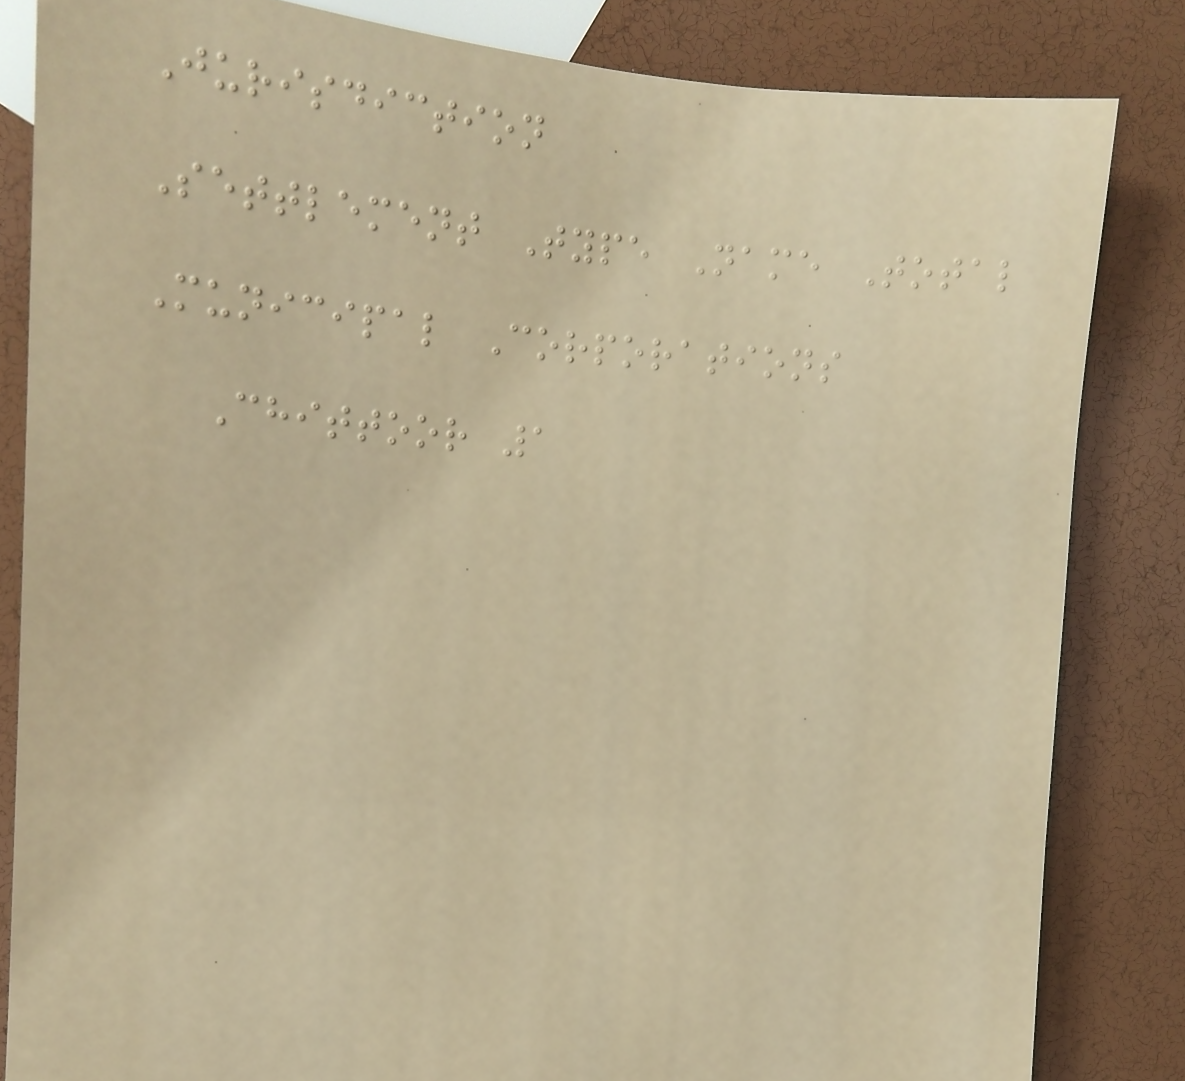Jurisdiction
Settlement Type Name Total
Municipal Corporations
Chittoor 1
